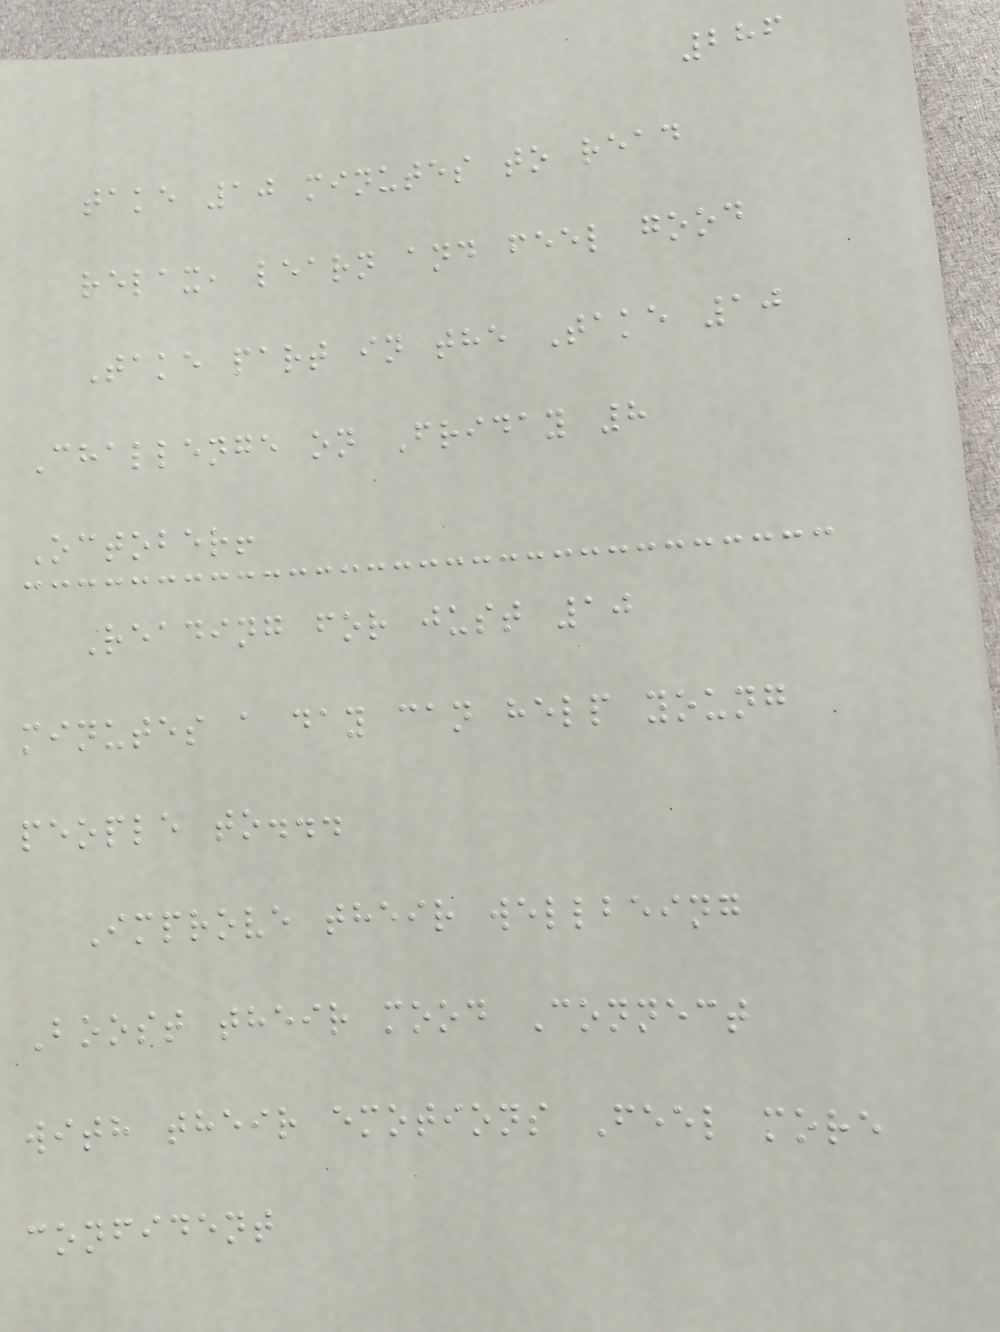286
take 10 minutes to read
relax, learn and feel good
Take part in the Take 10
Challenge on Friday 8
October!
Reading for just 10
minutes a day can help young
people to...
Improve their wellbeing
Boost their mood Connect
with their emotions Feel more
confident
